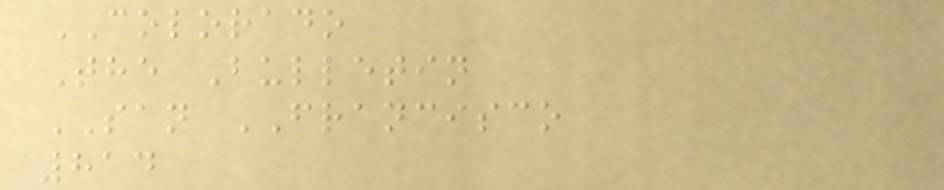COLORADO
The Bulletin
SAN FRANCISCO
814
